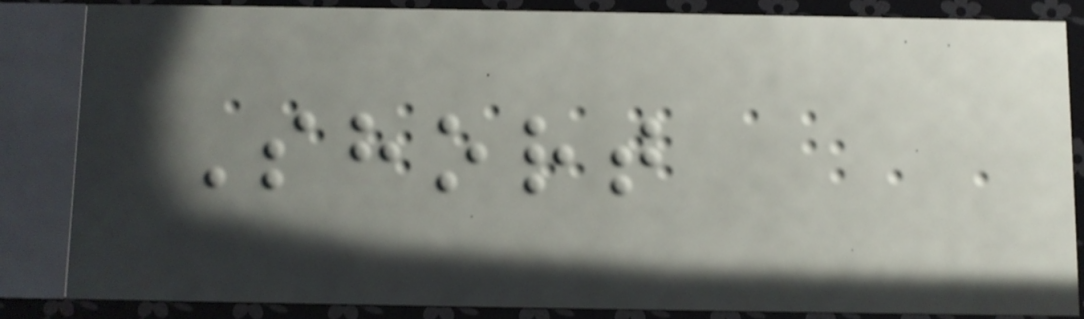Short
